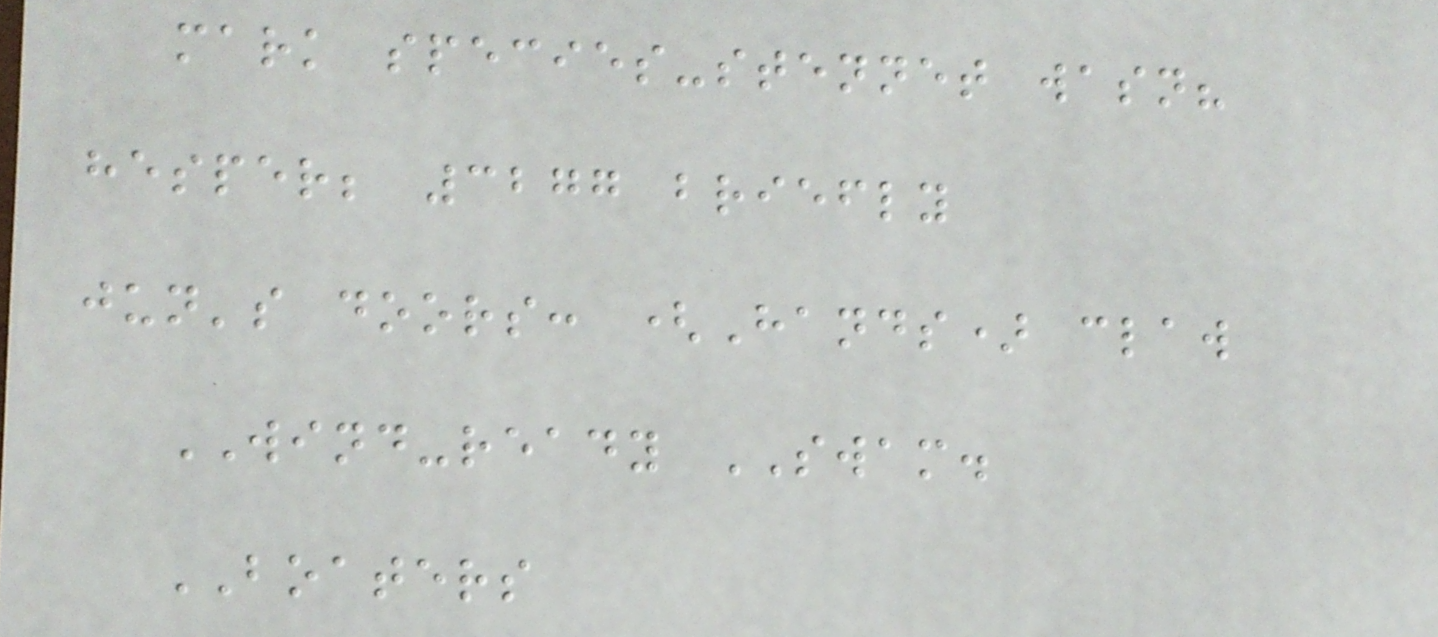mark species-stennet wasn?
hesper; 3277 briefly
jun's doors: (Hands) claw
WIND-ready SWAM.
BOATERS
